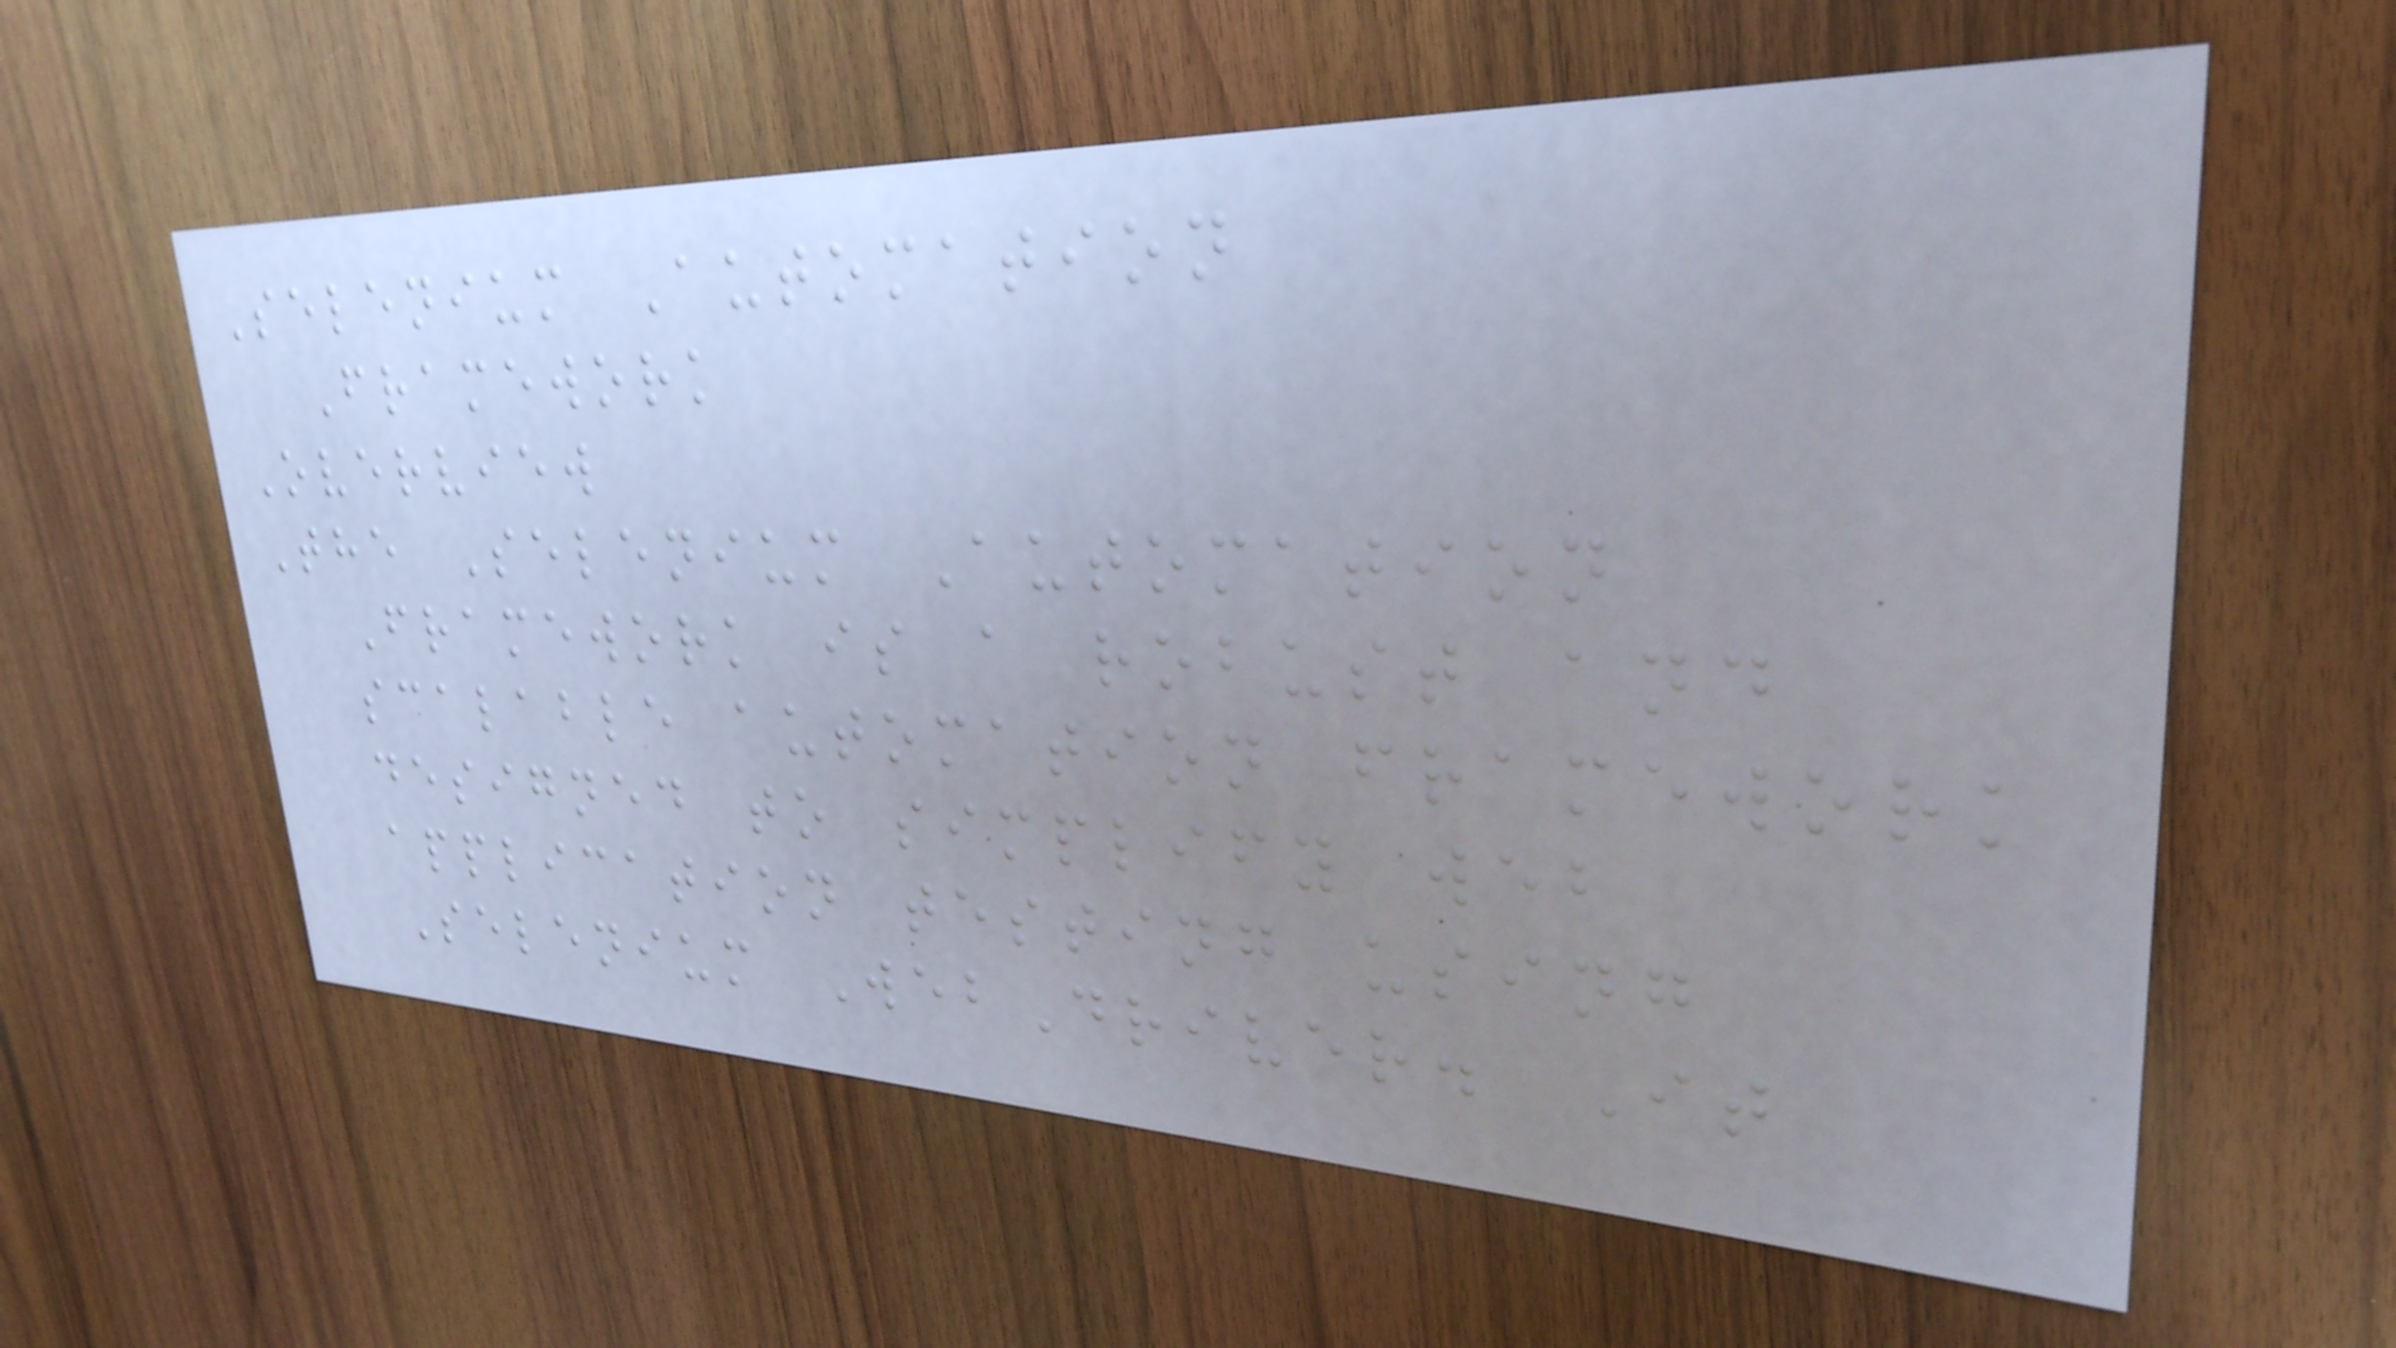Selenium Automation
Framework
Overview
The Selenium Automation
Framework is a robust and
scalable automation framework
designed to simplify web
application testing using
Selenium WebDriver. It
